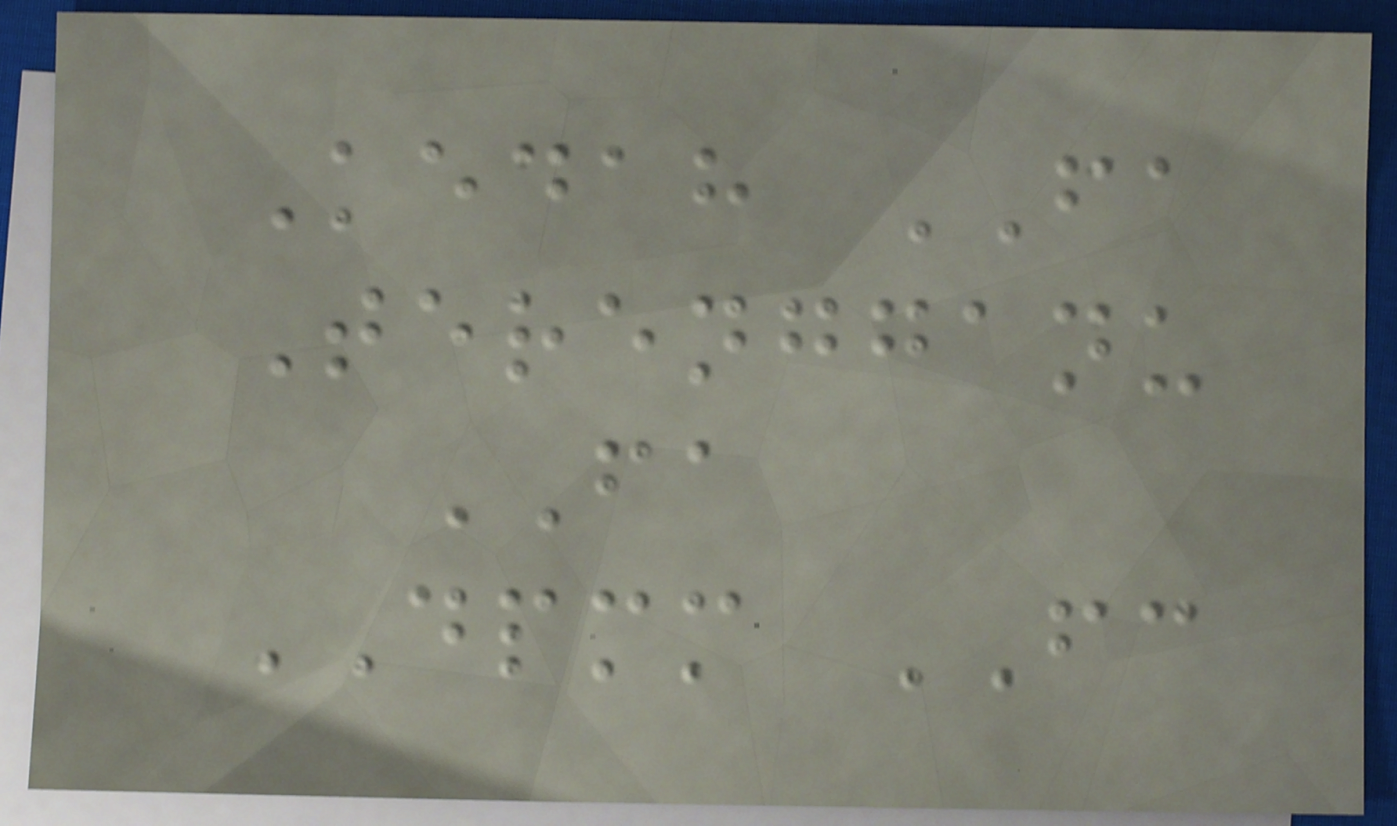Kedah FA
Terengganu
FA
DPMM FC
